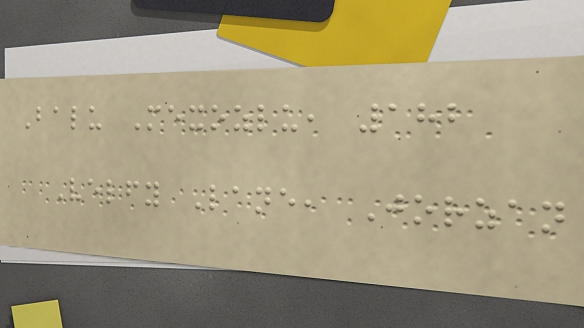Balu Mexozlu, 182
Velfy Lane, Jorzan
